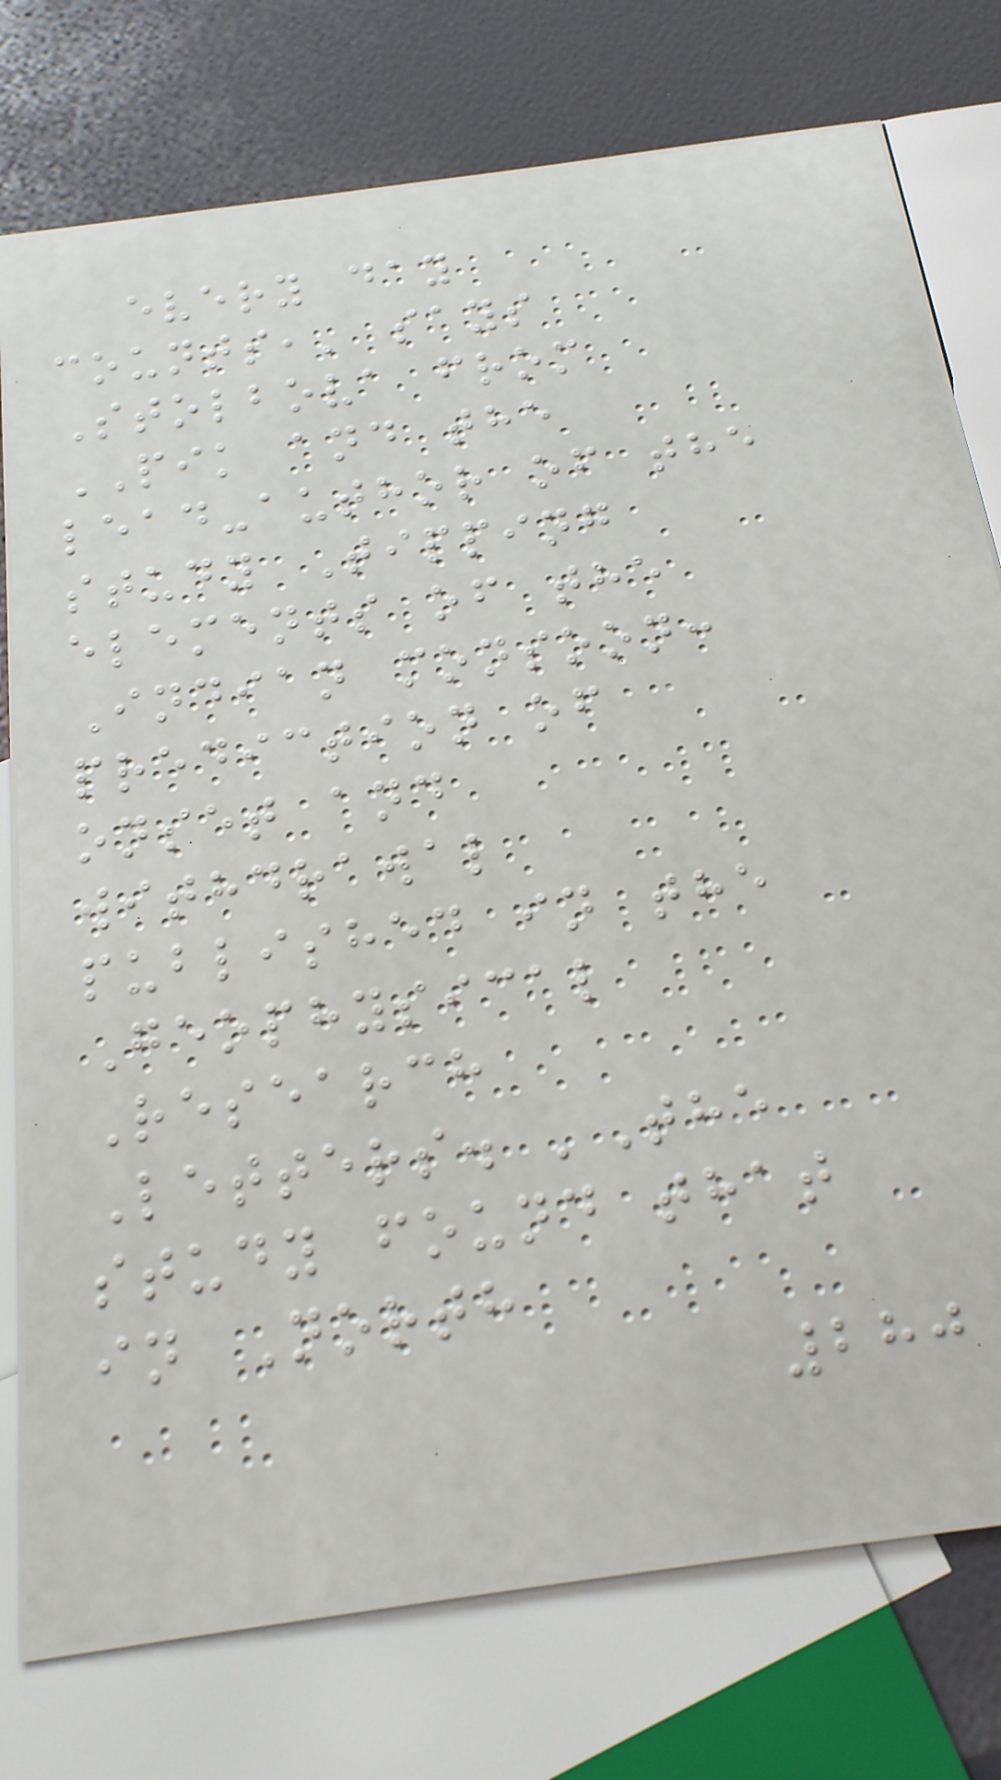every day
counts,' says
Stolbova from
PIK and the
lead-author of the
study Tipping
elements of the
Indian monsoon:
prediction of
onset and
withdrawal
published in the
Geophysical
Research
Letters. 'The
study found that
in North
280
